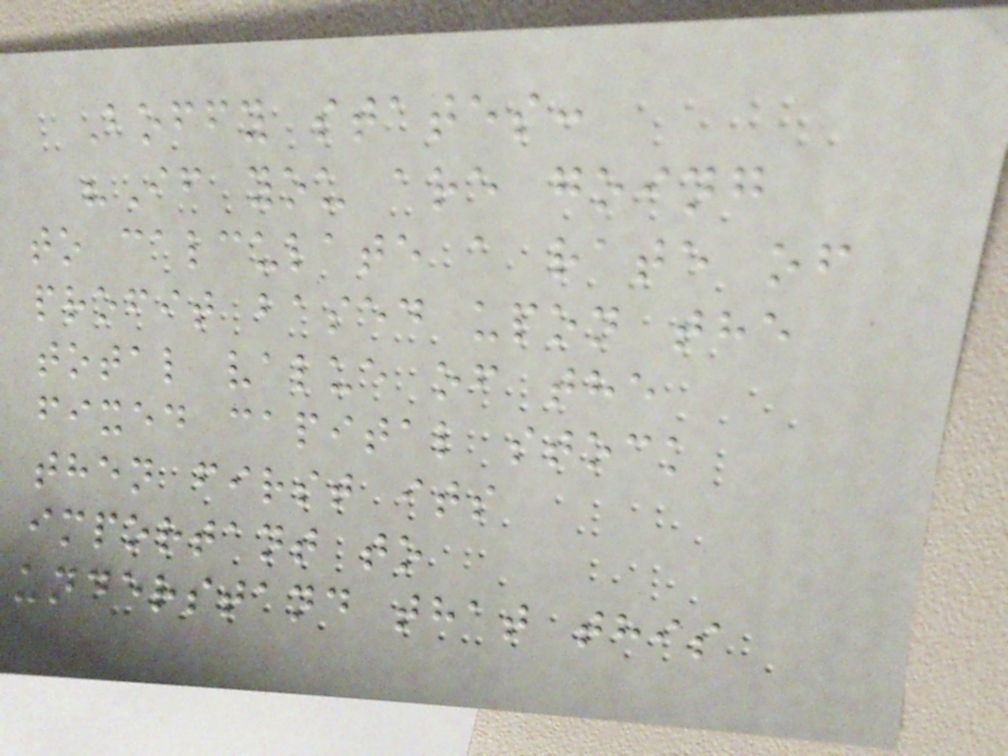Boffy states:
"If you are going
to calculate a rate of
profit based upon the
total value of the
fixed capital stock
then first its
important to
understand that this
